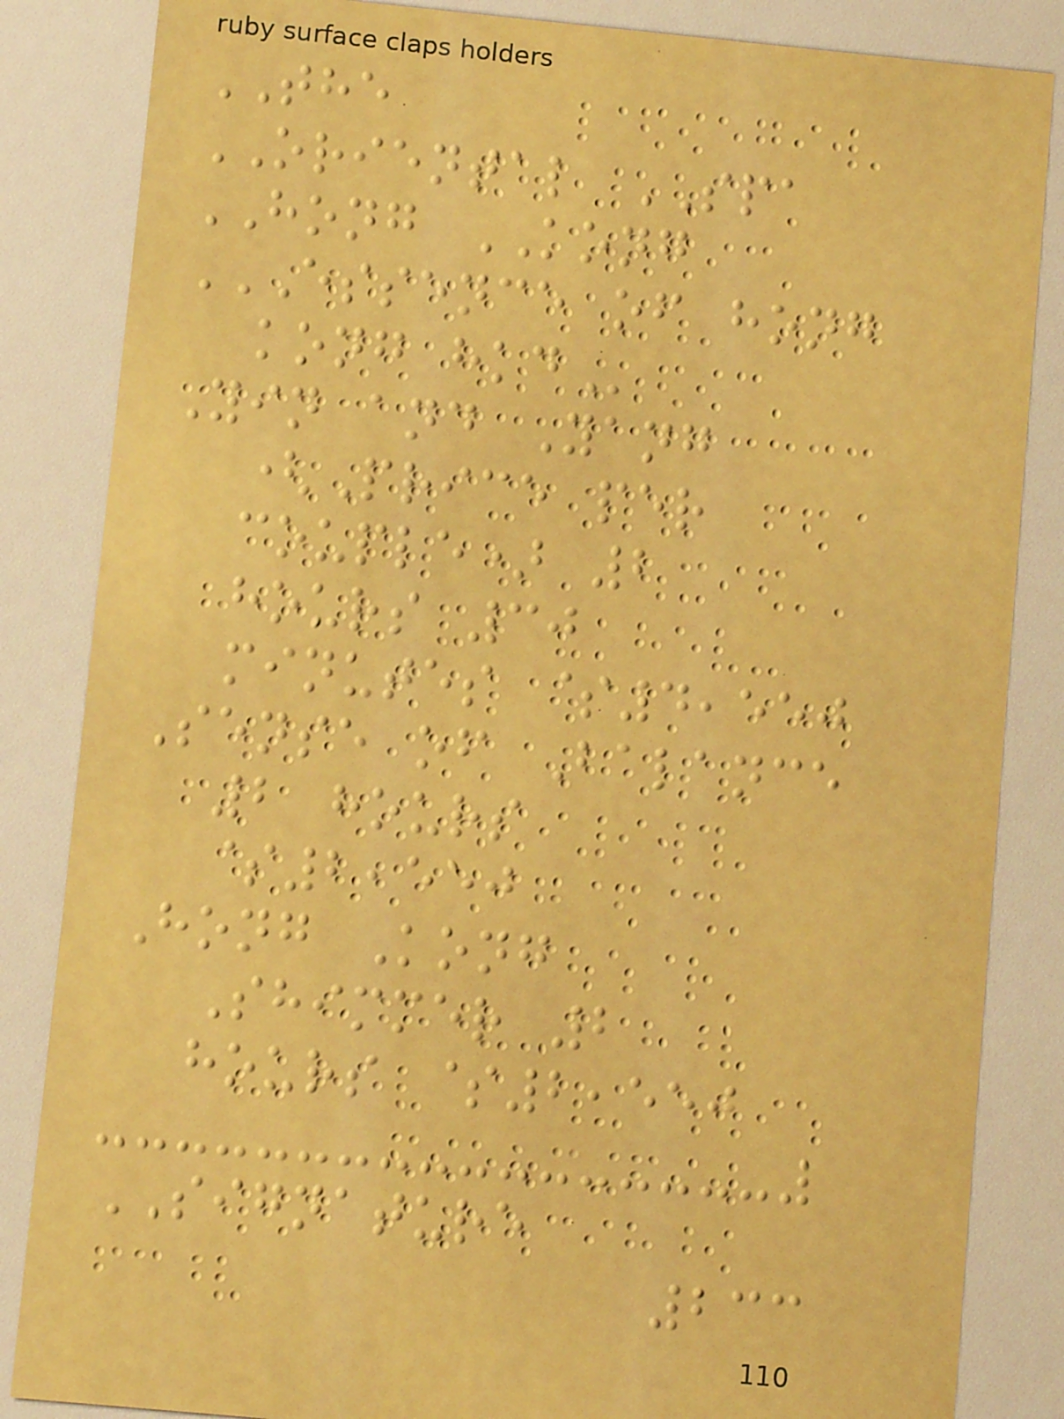THE
ORIENTAL SPA
HONG KONG
ESSENCE OF HONG
KONG HKD
Yin and Yang
(Price per
couple) 2
hours 30
minutes $4,550
Sense of Balance
2 hours
$2,550
Hong Kong
Shimmer 2
hours $2,550
SIGNATURE
233
